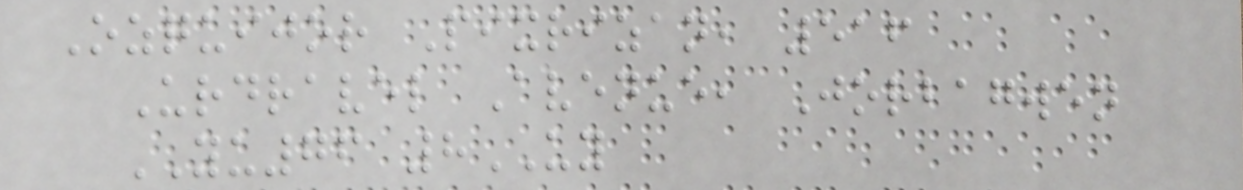Ozquijor Pixrizan, 516
Urdravel Avenue, Jorbagwen
YU76 8UY
